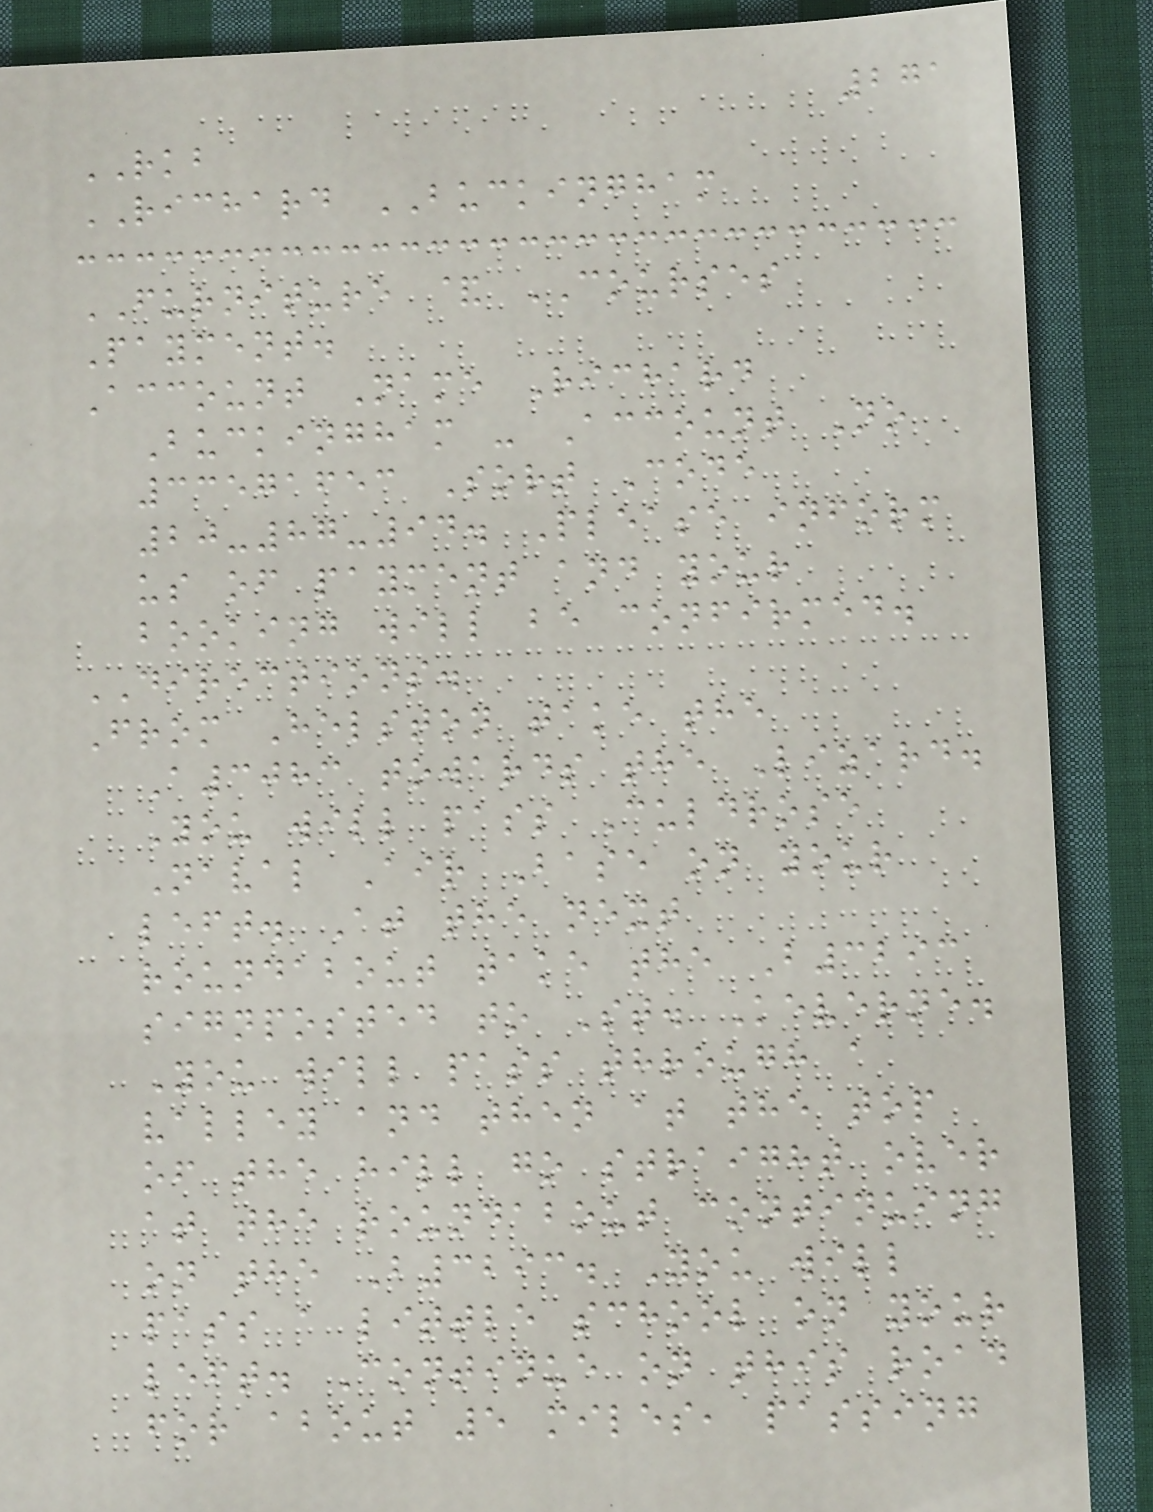271
RKB
RICHARD BUCKINGHAM
FURNITURE & COURSES
Payment.
Account Name Richard
Buckingham - Account No
33571653 Sort Code
20-87-94. Please inform
us of payment and your
booking will be confirmed.
DIRECTIONS.
From Helston take the
A3083 towards the Lizard.
You will pass Culdrose
Naval Air Base on your
left. At the next
roundabout take the B3293
signposted to St. Keverne.
You will pass through a
valley and then at the top
of the hill go straight over
at the roundabout continuing
on the B3293. You will
pass a little school on your
left. Continue on this road
for about 5 miles, passing
